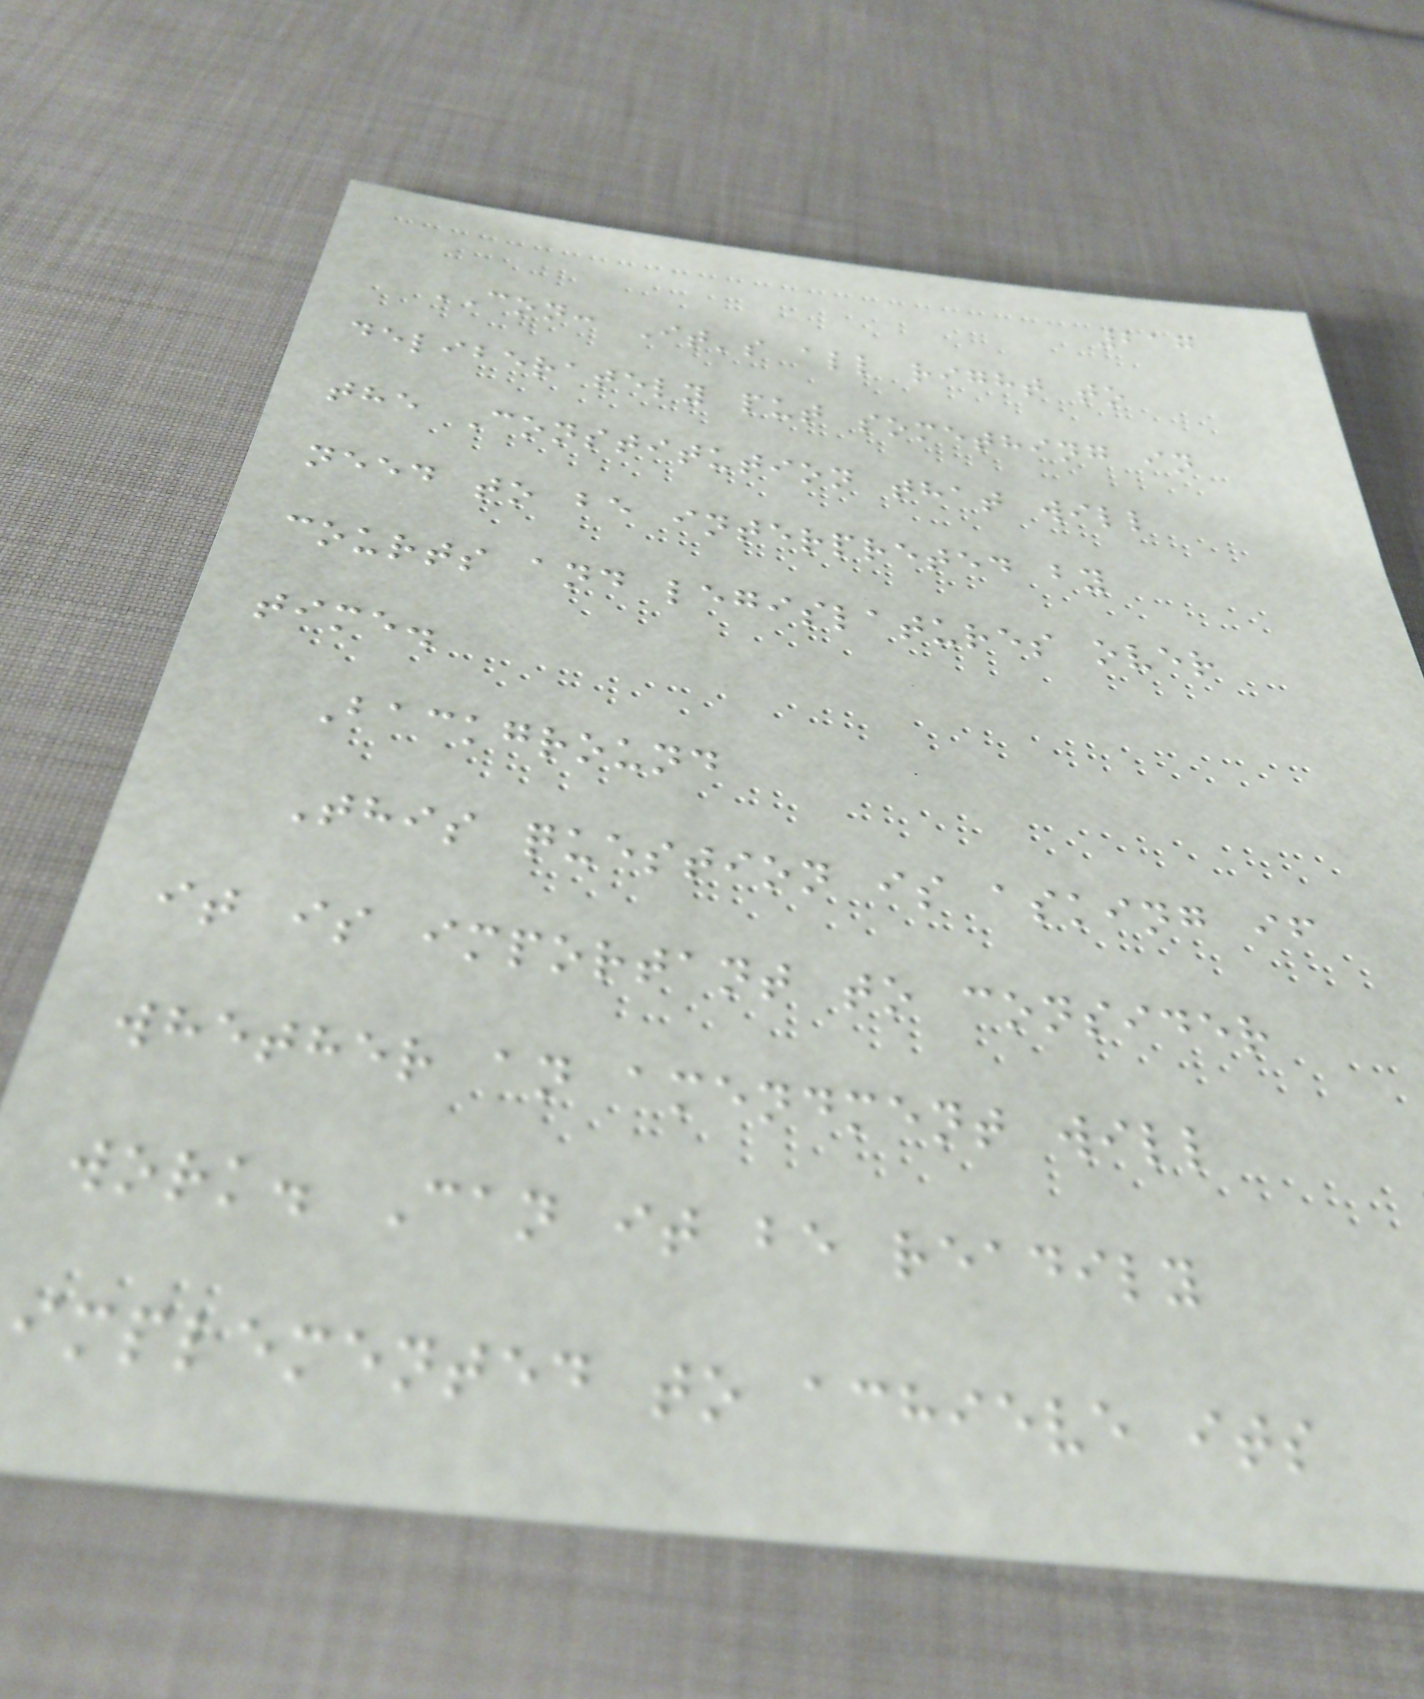217
CON: It's all right to
deliberately put something in
the Constitution that will
need to be interpreted by
courts and legislatures over
time.
Background
This question is asking if
it is important to consider
whether an amendment will
work. Can it be readily
implemented to achieve its
